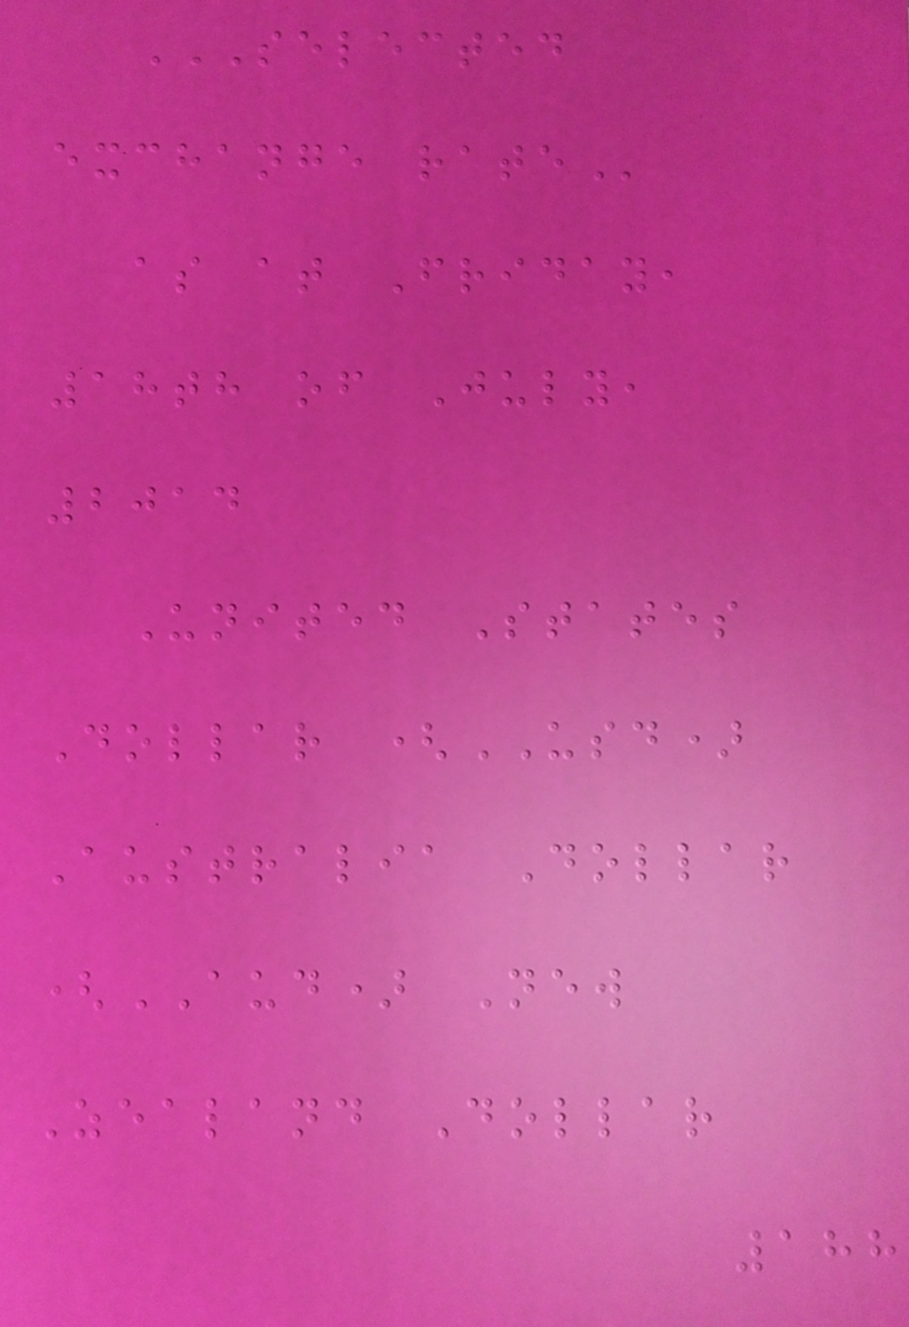SELECTED
EXCHANGE RATE
as at Friday,
18th of July,
2014
United States
Dollar (USD)
Australia Dollar
(AUD) New
Zealand Dollar
188
